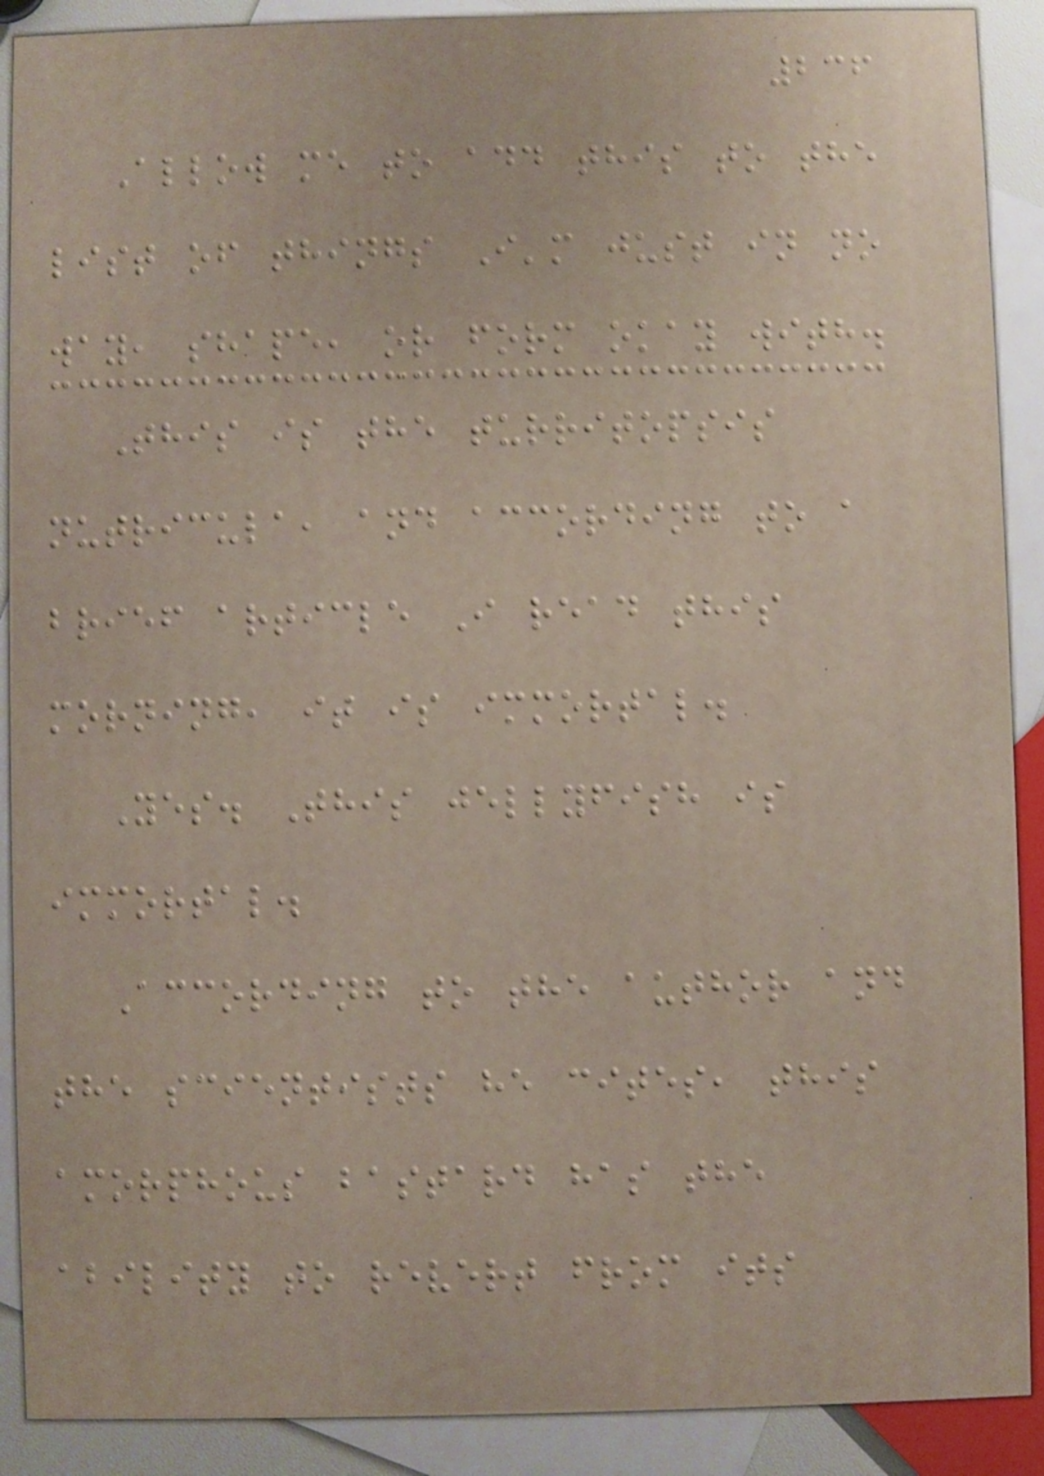236
Allow me to add this to the
list of things I'm just in no
way, shape, or form okay with.
This is the turritopsis
nutricula, and according to a
brief article I read this
morning, it is immortal.
Yes. This jellyfish is
immortal.
According to the author and
the scientists he cites, this
amorphous bastard has the
ability to revert from its
